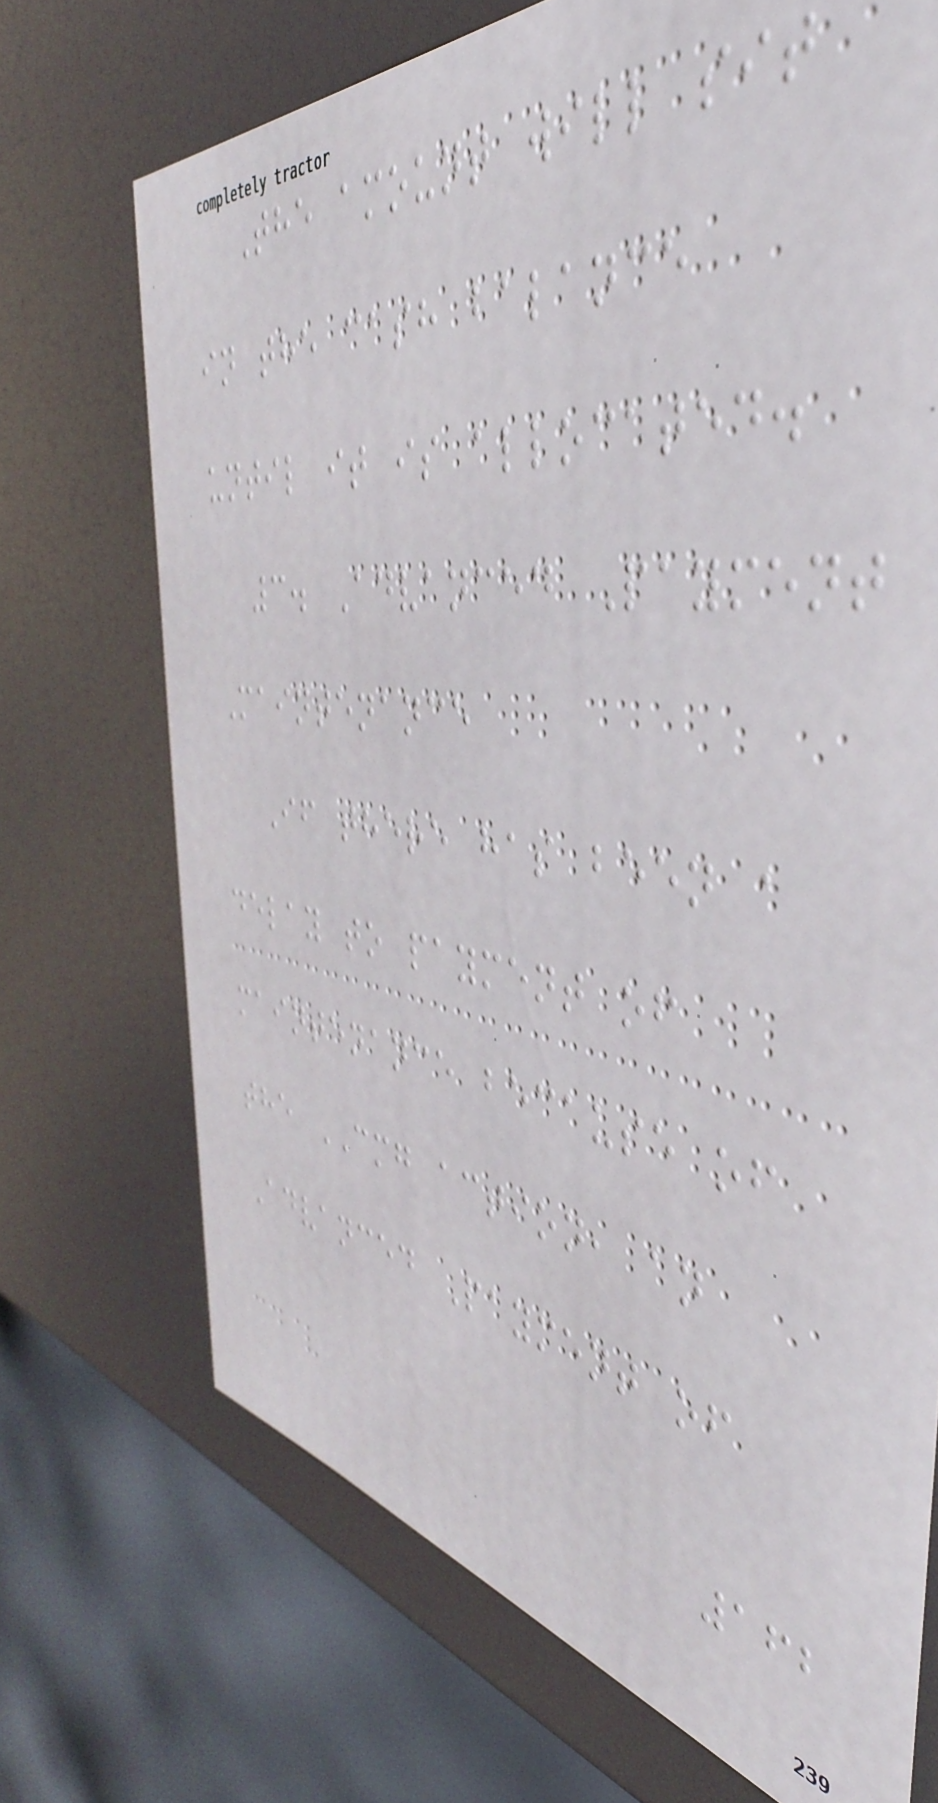The amount will sit
in the cash balance
until it is allocated.
3. Advanced Payment
Maintenance
If there has been a
delay to payment of
maintenance because of
the CMG action, an
Advanced Payment of
162
